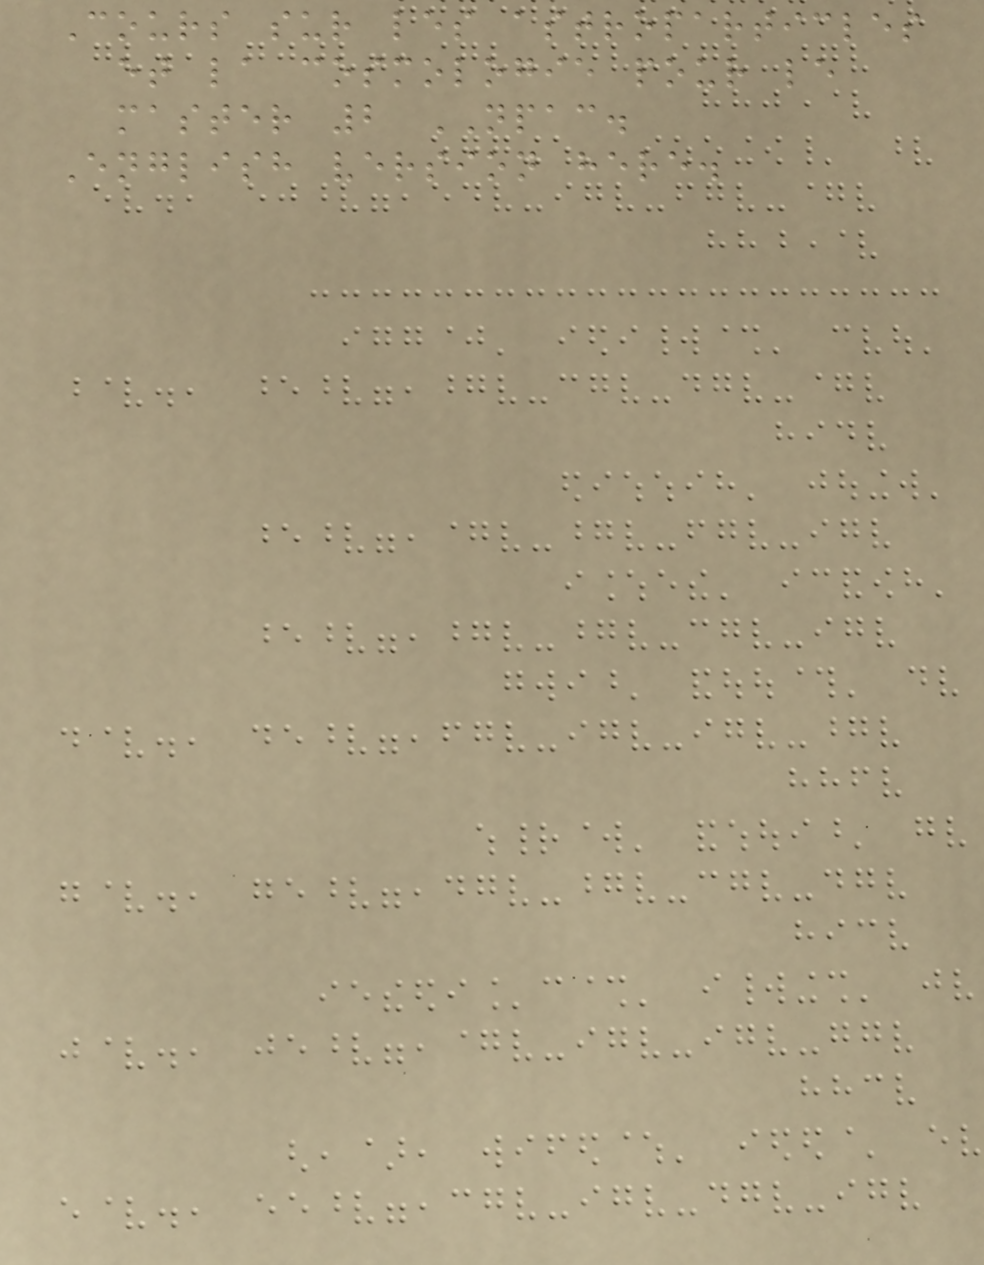Cours sur les astroparticles
et la cosmologie pour le
master 2 NPAC.
English version here.
